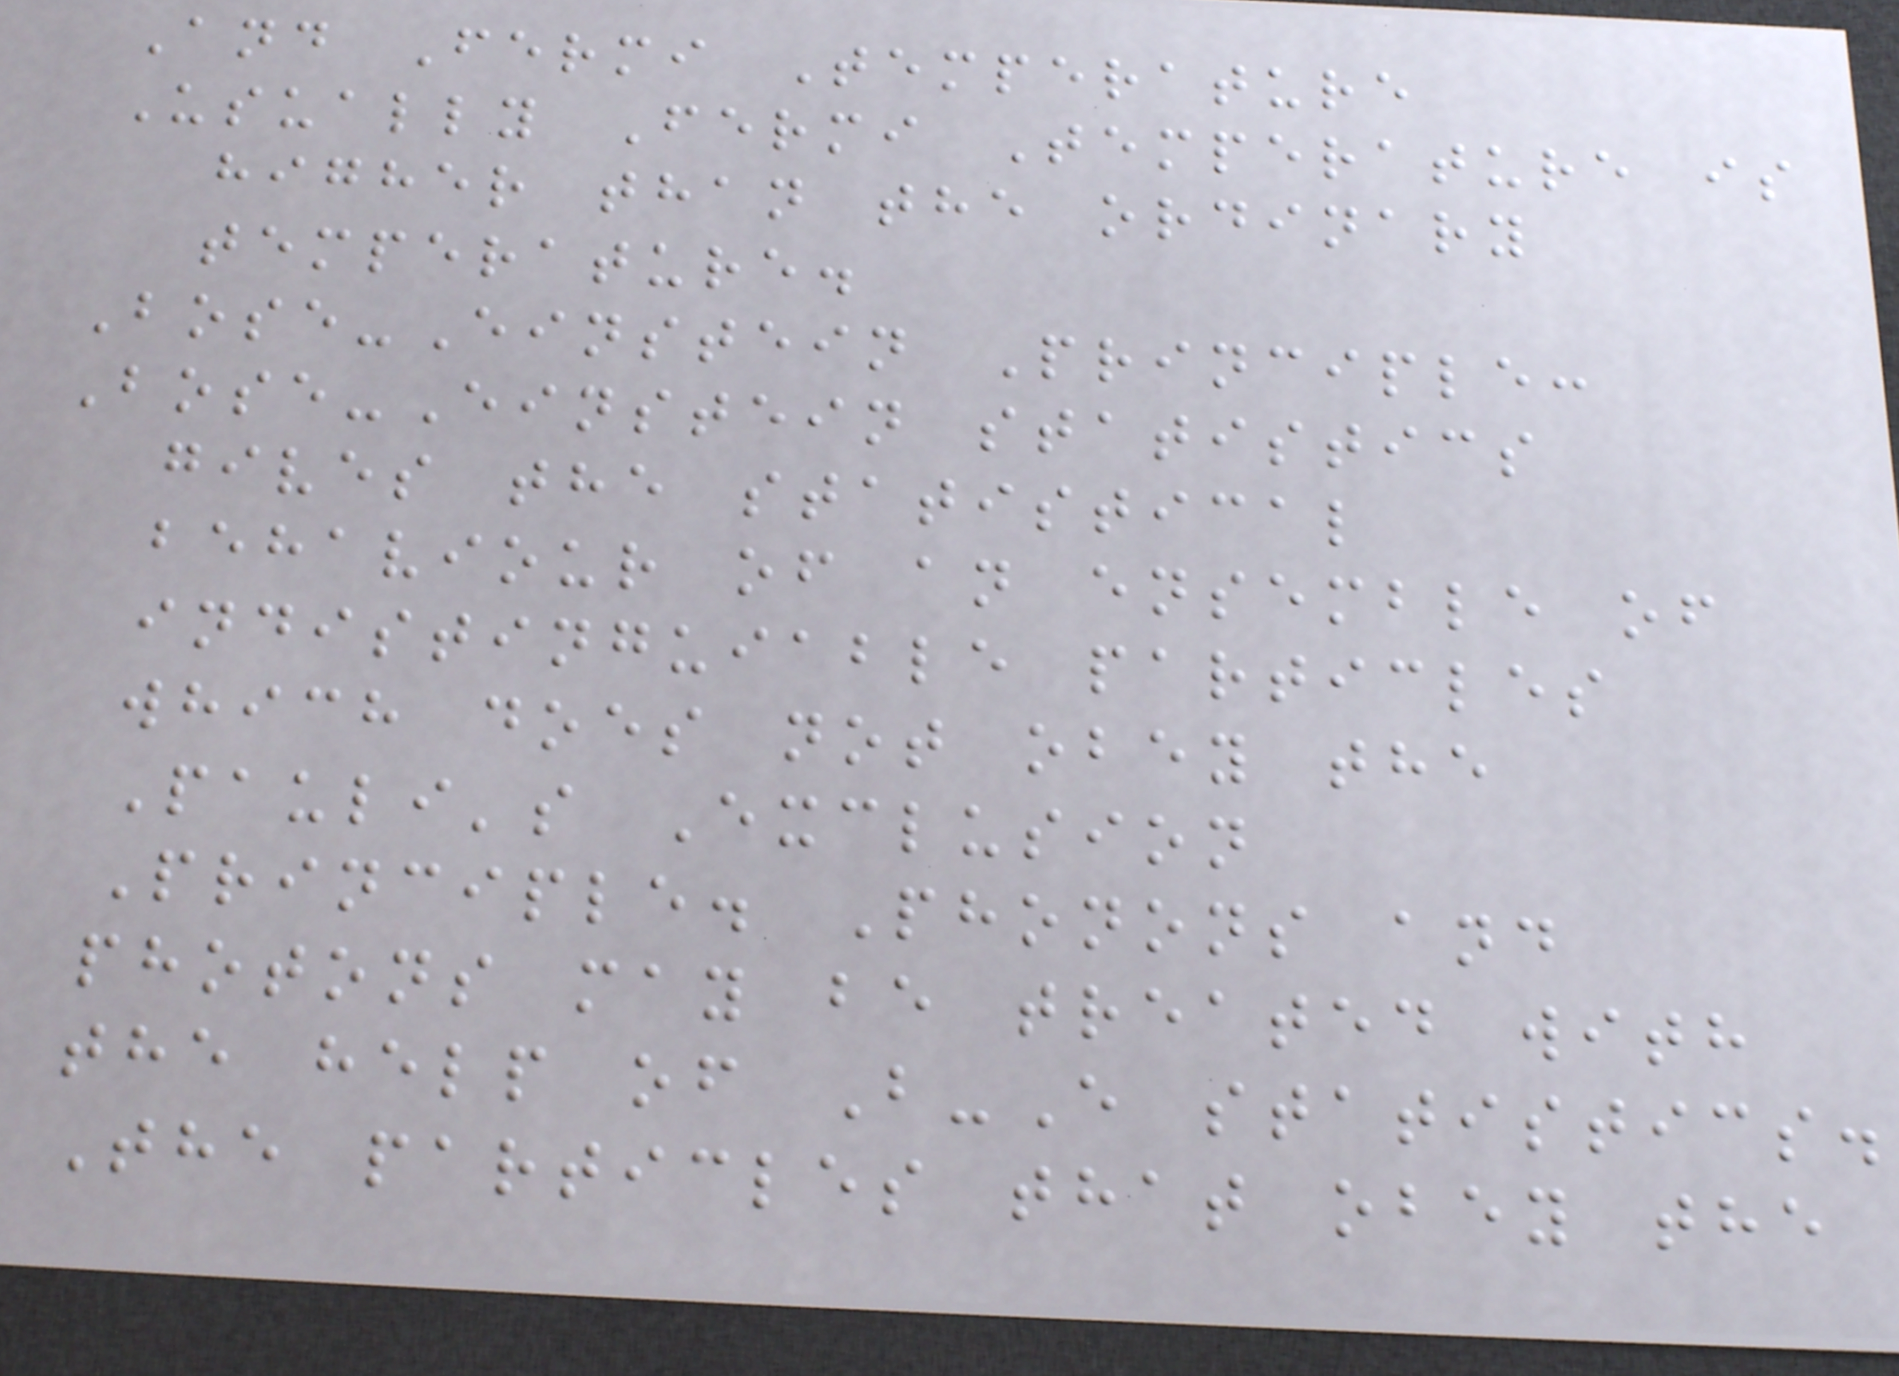And Fermi Temperature
Usually Fermi Temperature is
higher than the ordinary
temperature.
Bose-Einstein Principle:
Bose-Einstein statistics
gives the statistical
behaviour of an ensemble of
indistinguiable particles
which does not obey the
Pauli's Exclusion
Principle. Phonons and
photons may be treated with
the help of B-E statistics.
The particles that obey the
